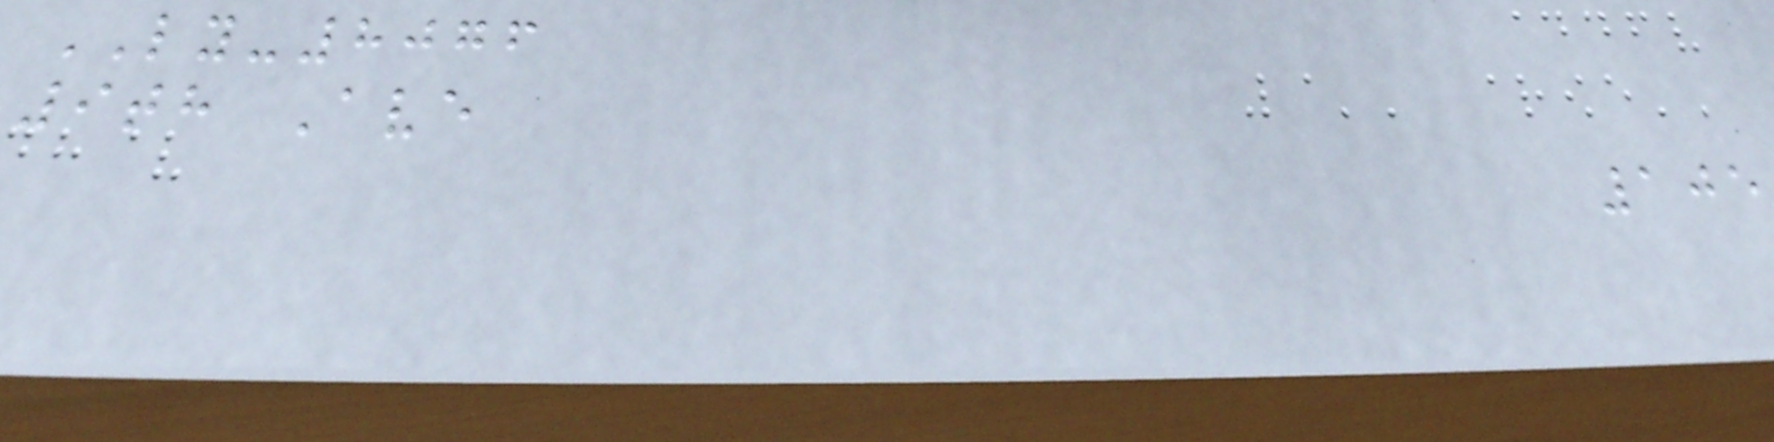LY-8076
9th Ave
105
